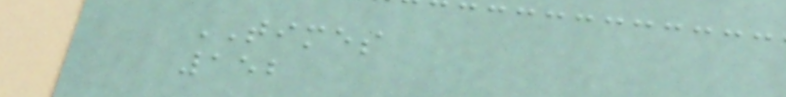TIMES
152
